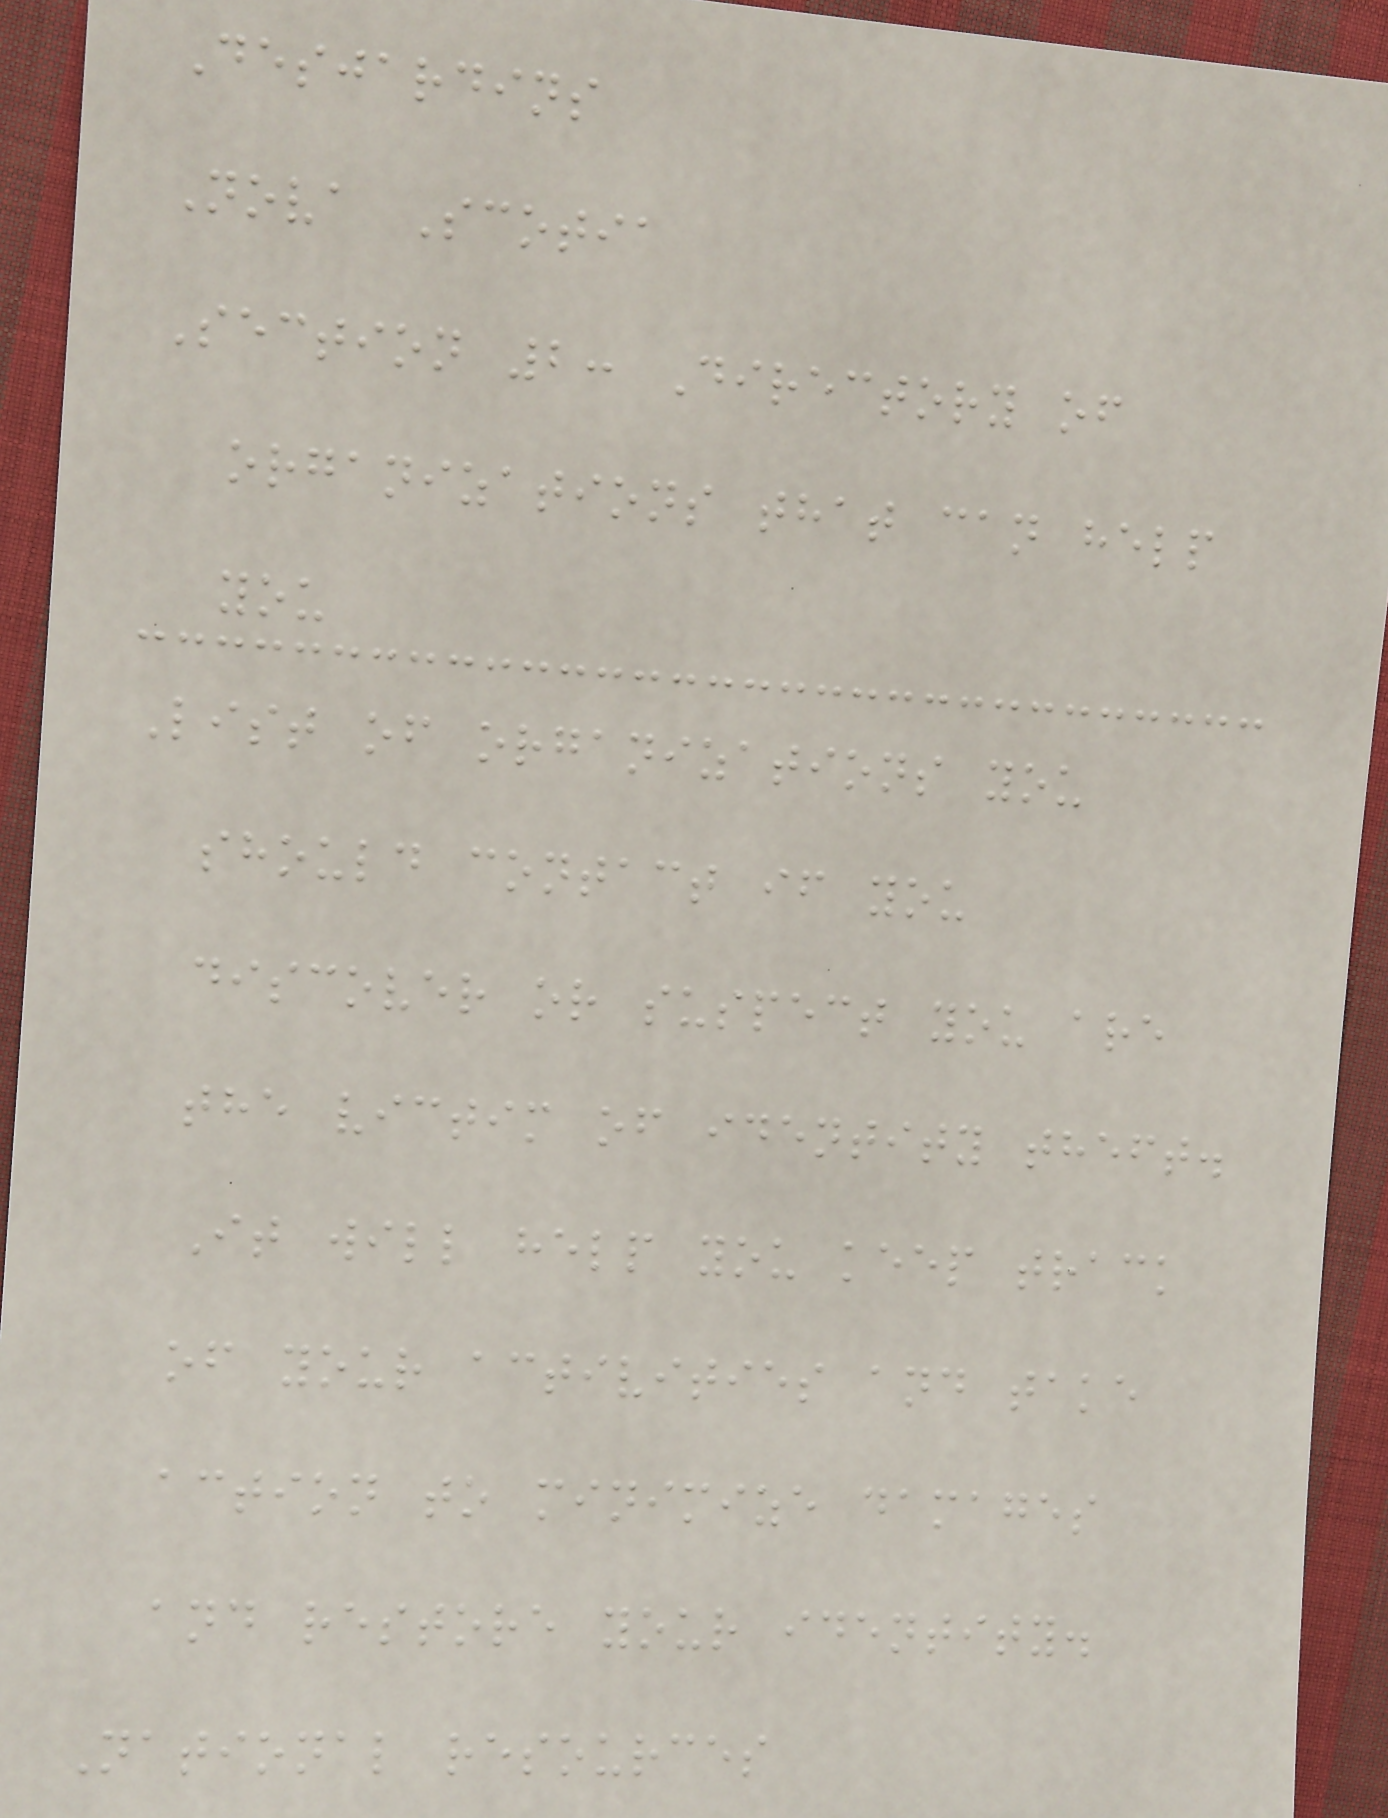Desjardins
Nova Scotia
Section 2: Directory of
organizations that can help
you
List of organizations you
should contact if you
discover or suspect you are
the victim of identity theft.
It will help you keep track
of your activities and take
action to minimize damages
and restore your identity.
National resources
